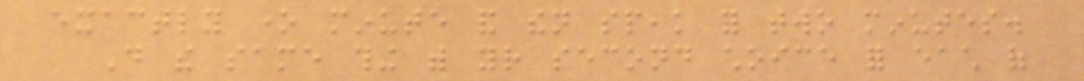exactly one minute and then speak for two minutes.
Do the same thing with your second choice for each of
